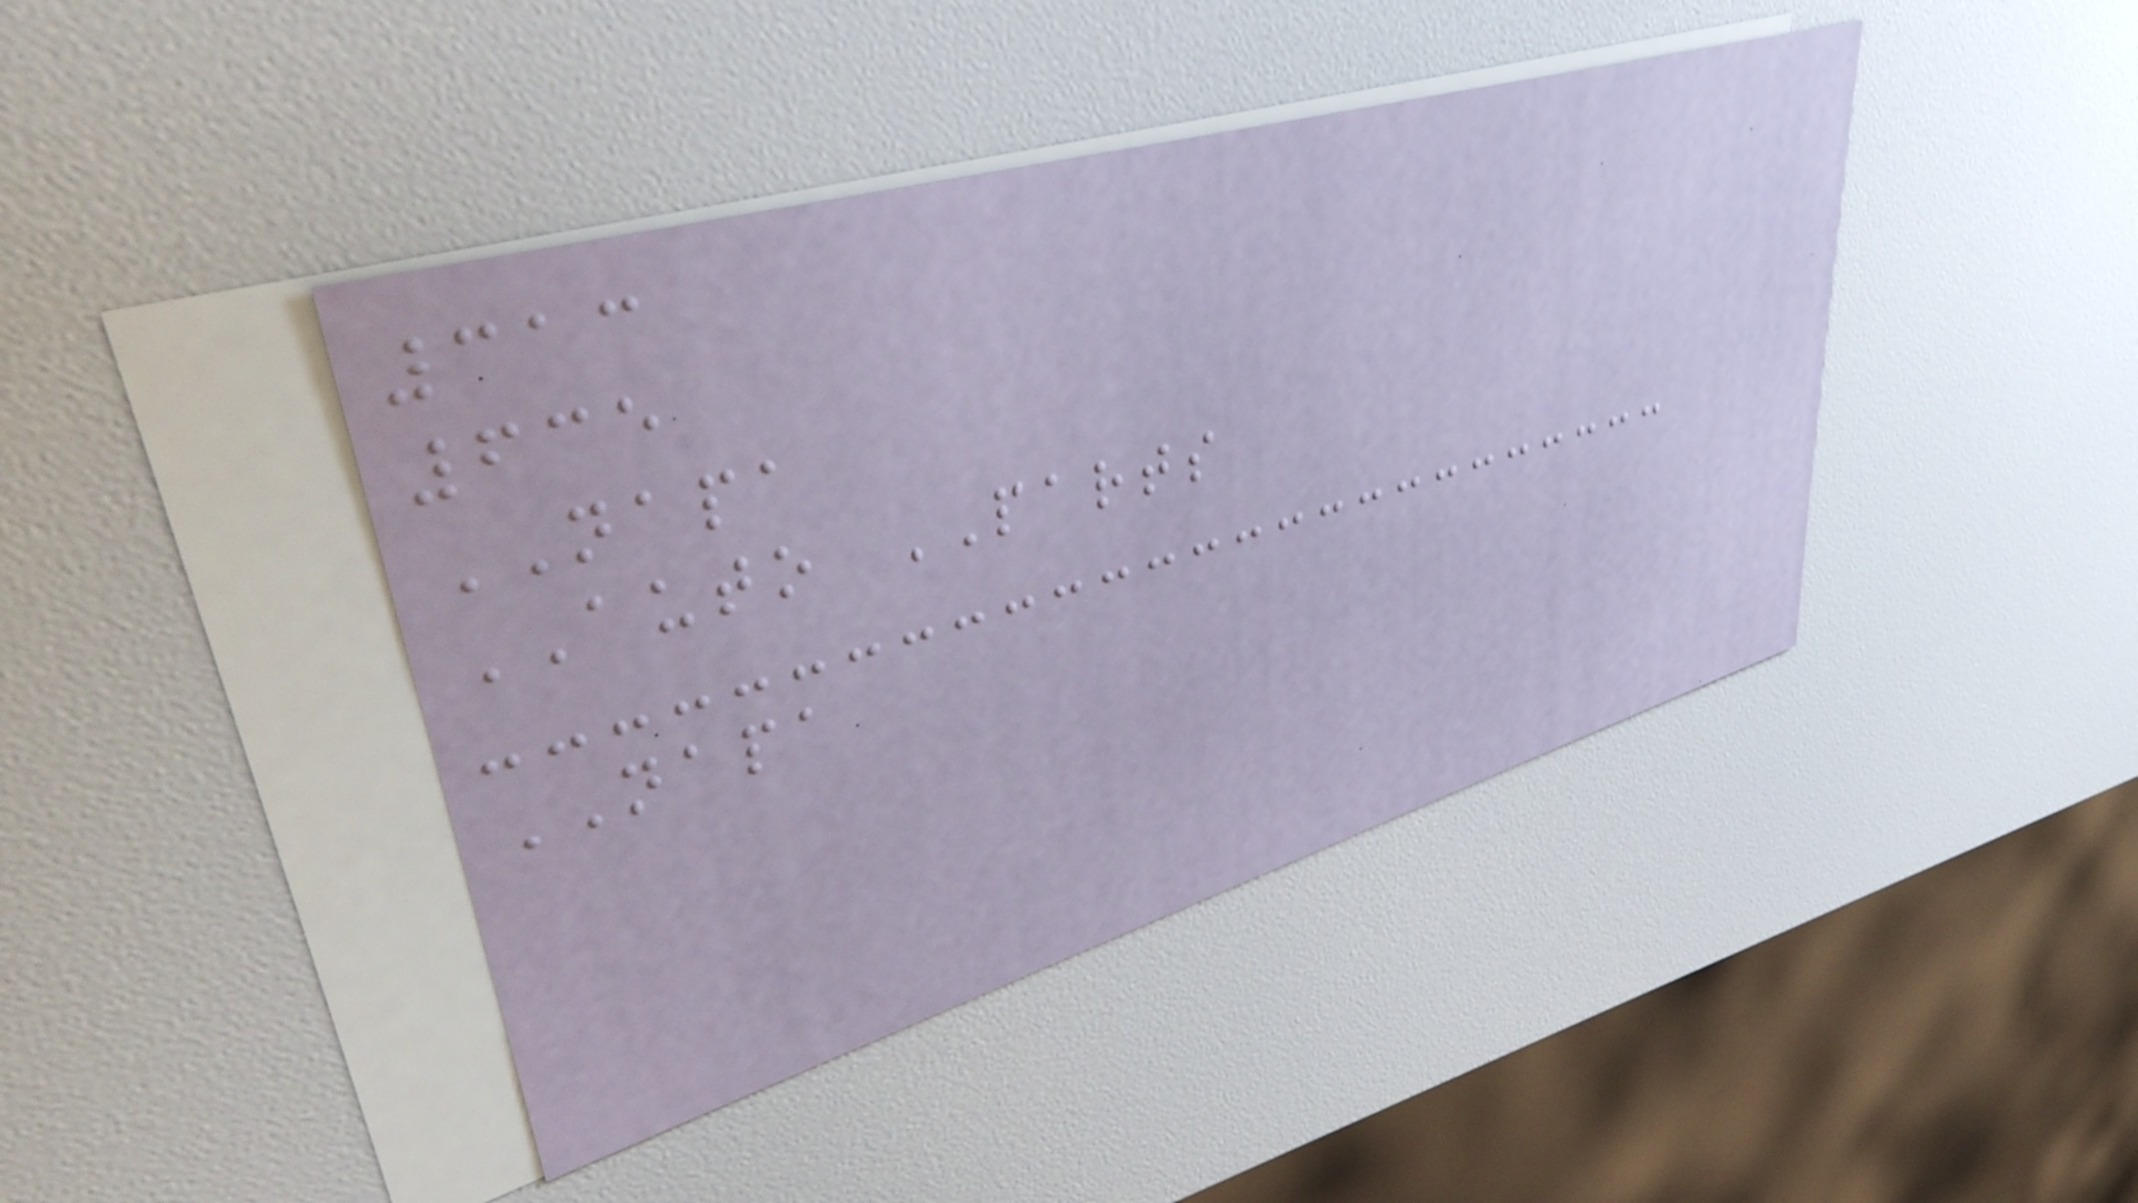313
635
NAPA
AUTO PARTS
NAPA
